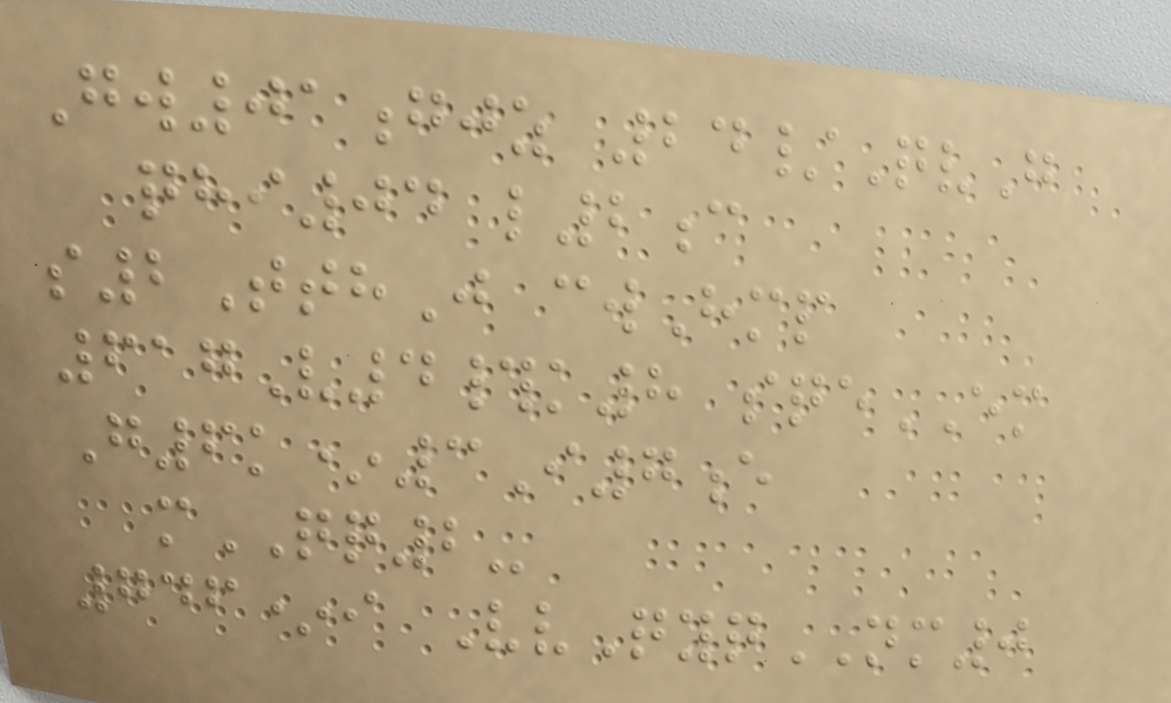Gw01gjz 24/QvG
qhi04 l2c
s2TthJ cwHmp
617V4#k8 sqeEM
G6k*3I7e
mQQ2-
746*i VvQyqNM0
